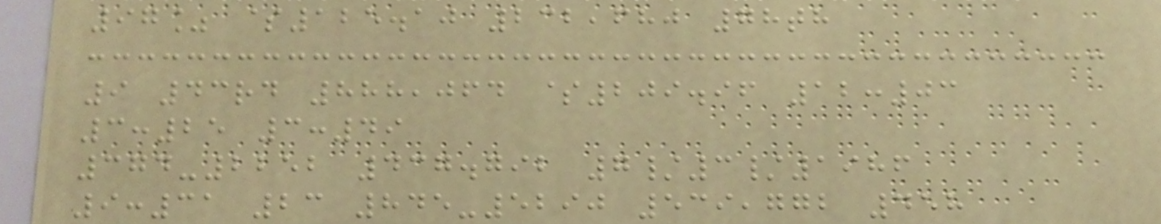97% $125.10 232,680 78th
9 43rd 888,064 $209.96 12:03
3:25 3:49
374-2252 437.792 7/3/1986
9:31 23 845-5290 539,772 458
